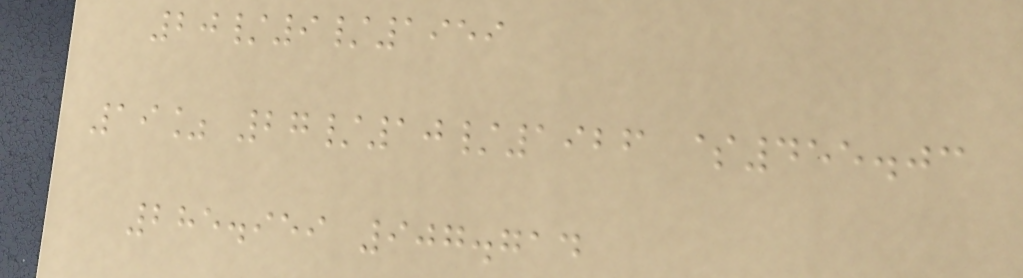20/9/1959
19% 27/10/1926 $455.03
285.959 907.714
